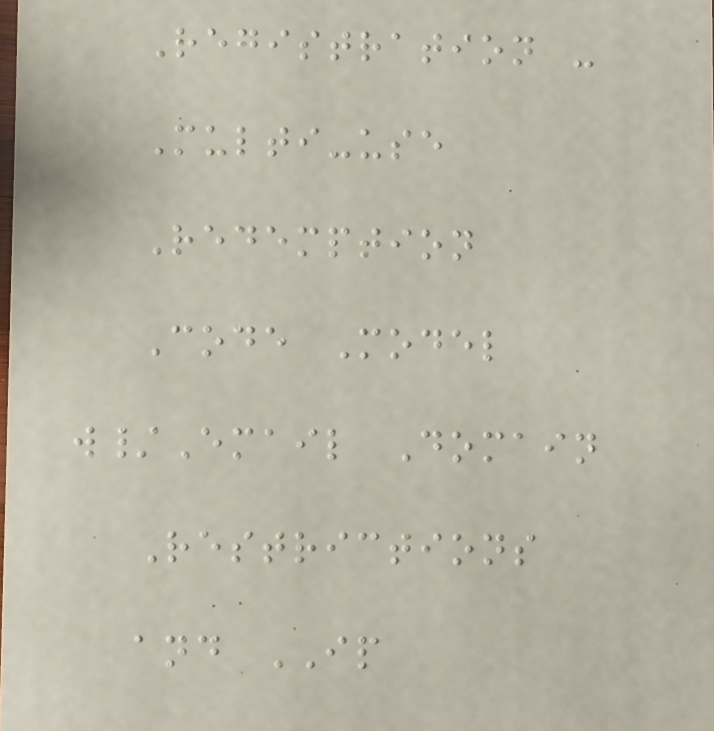Registration -
Multi-use
Redemption
Code Model
w/Email Domain
Restrictions
and IP
